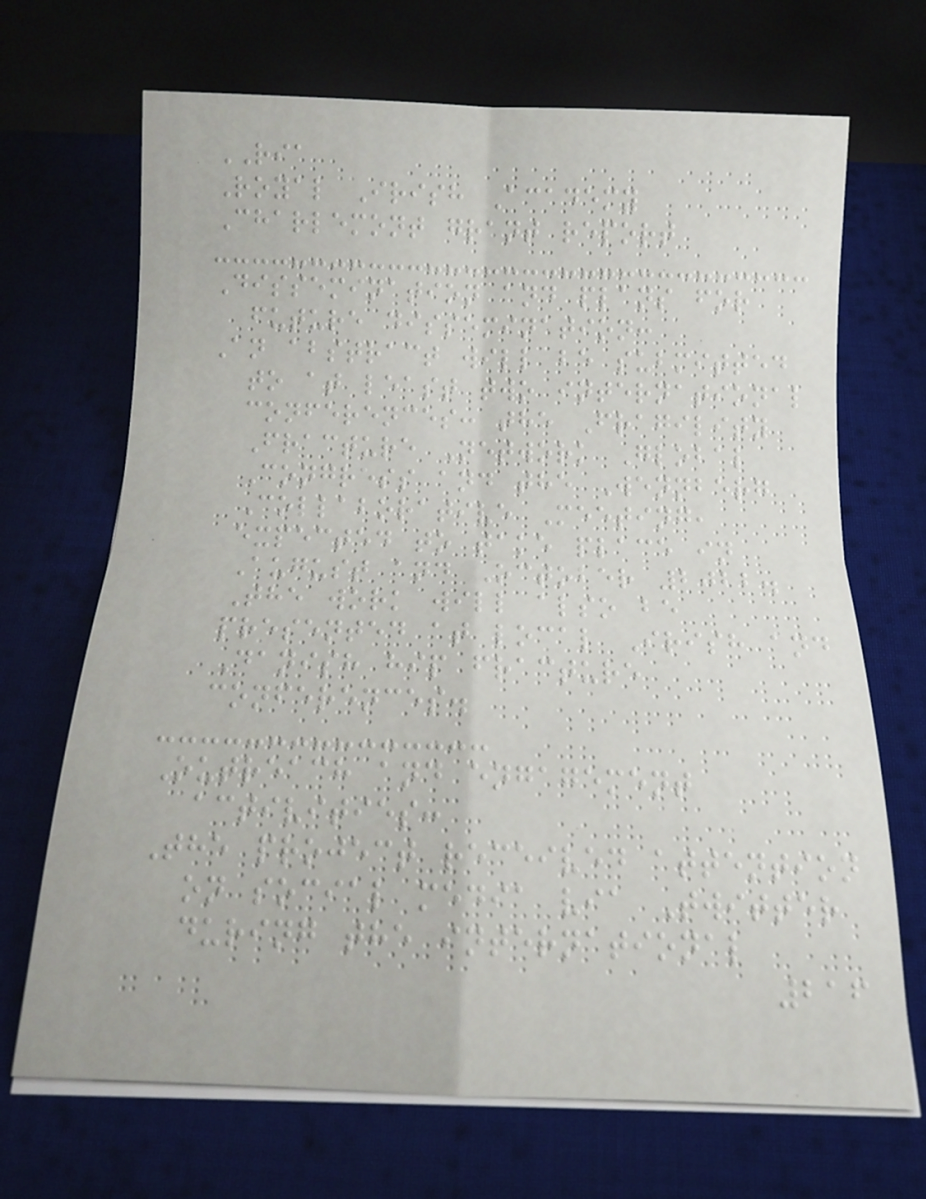RIA
Royal Irish Academy
Charlemont grant report
Dissemination and plans for
future dissemination:
An abstract will be submitted
to at least two international
conferences: the Fragility
Fracture Network Global
Congress and the Wennberg
Collaborative Meeting,
expected to take place in
August and October 2022.
The work will also be
presented at local Irish and
Danish hip fracture
conferences.
Outreach and engagement
activities:
The project received attention
on social media via Twitter
during the international
216
